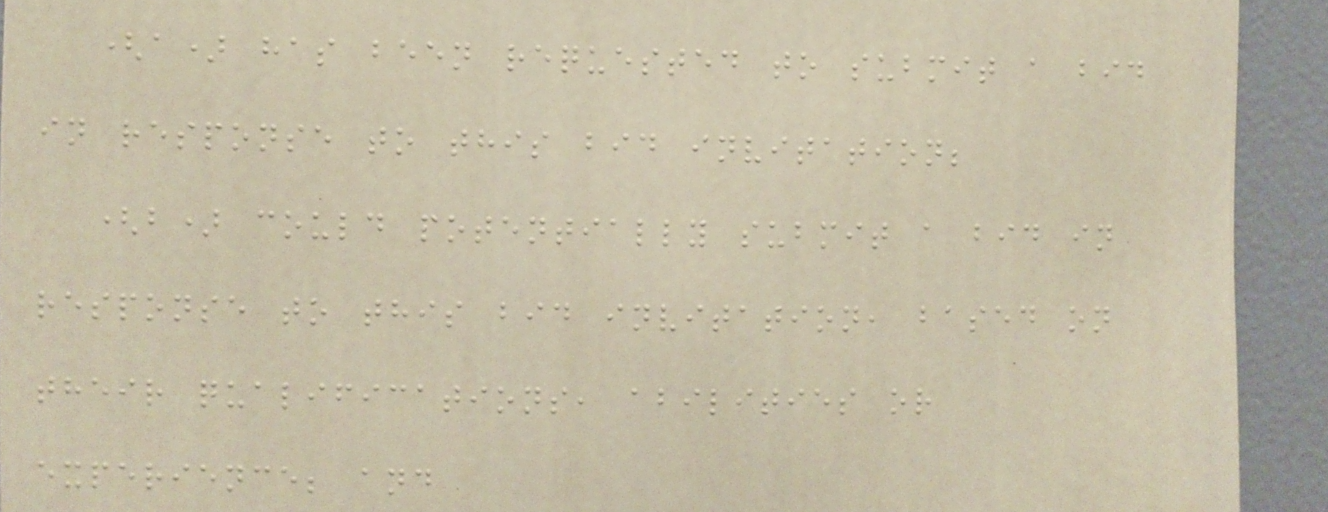(a) has been requested to submit a bid
in response to this bid invitation;
(b) could potentially submit a bid in
response to this bid invitation, based on
their qualifications, abilities or
experience; and
